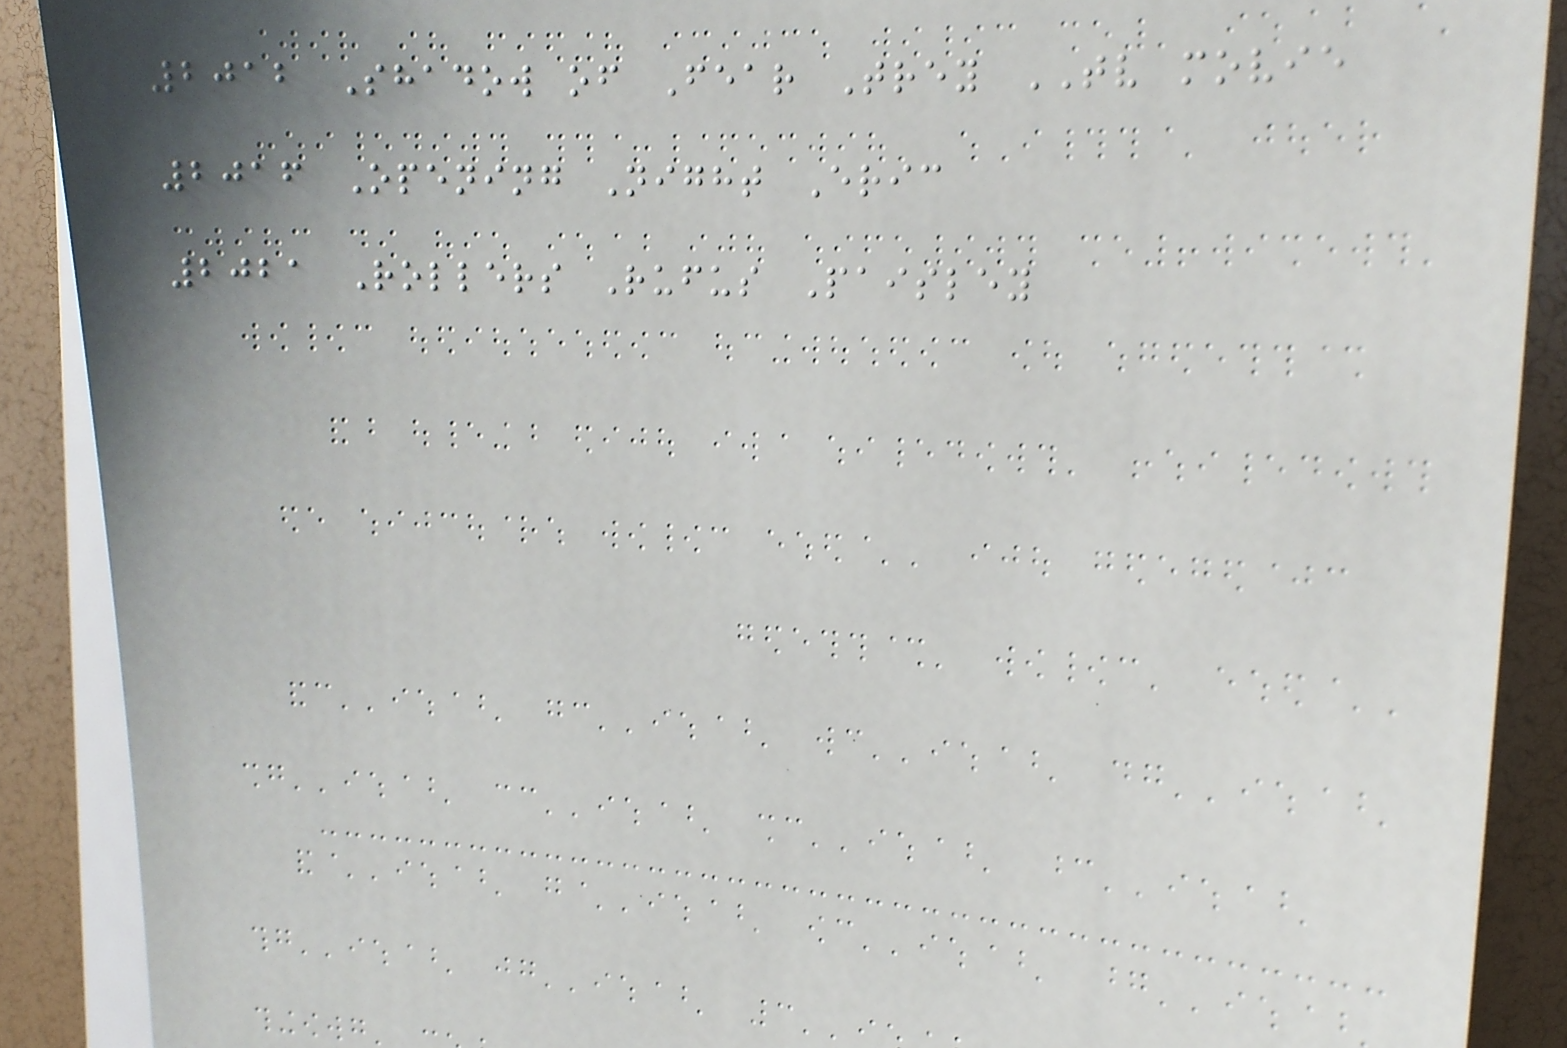2012 Shadow of Fear Trey TV movie
2016 Opening Night Eric
2021 Rollers Rufus Paisley
